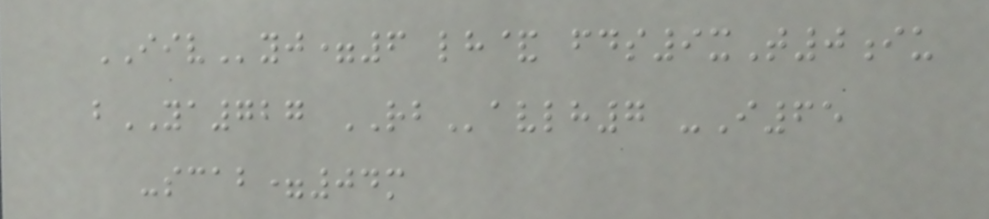IIVyj=6 lh& fds9xT0iu
bYA727 RBavlh7 -I65
-scab=04m
